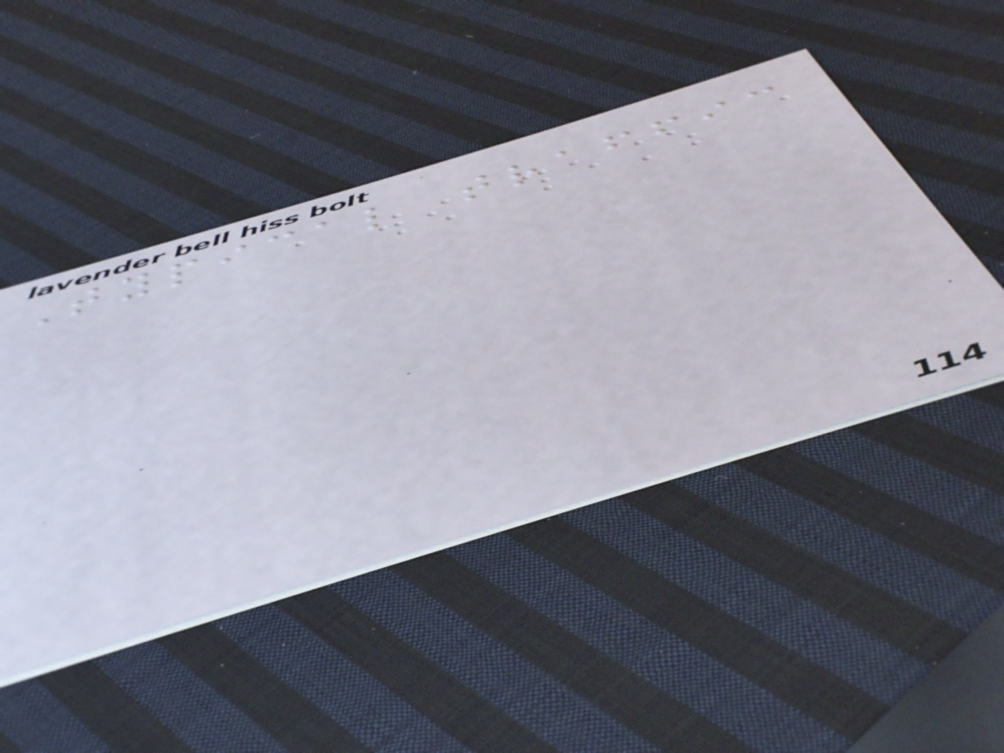Typical traffic
